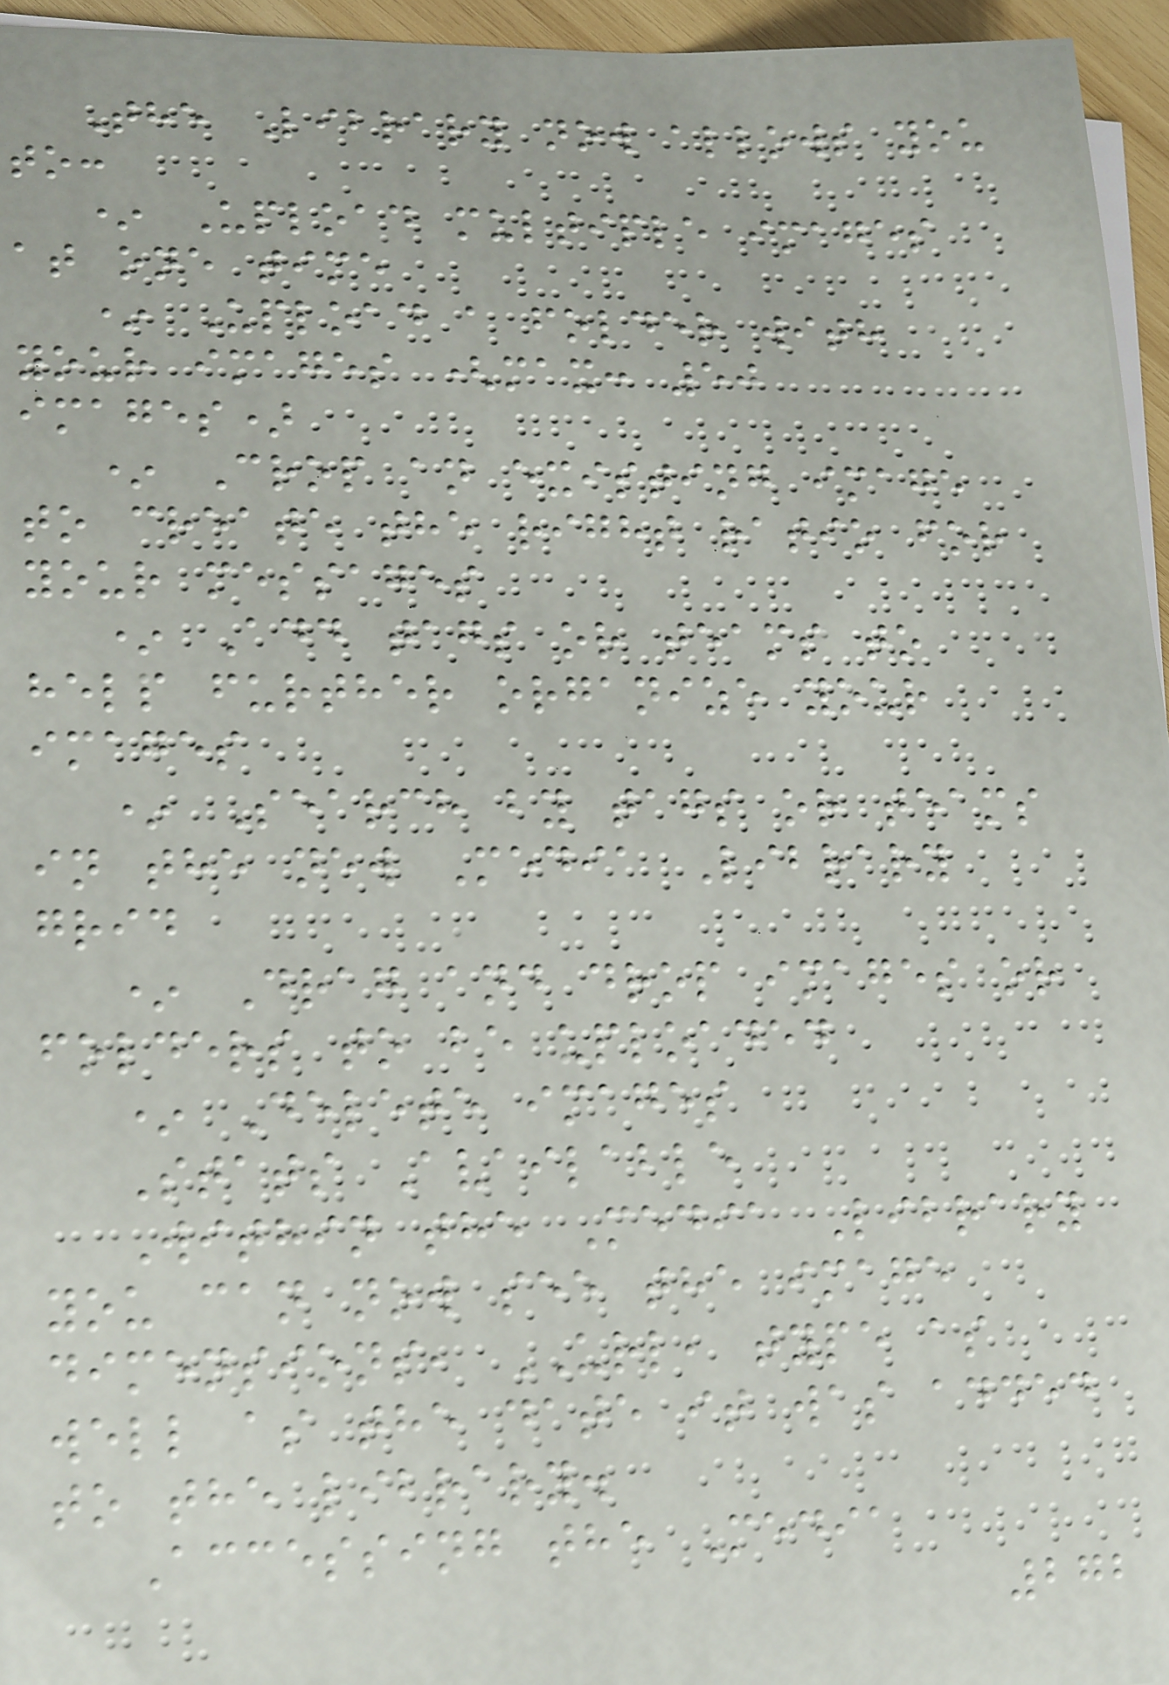The Library now allows you
to:
* Upload multiple images
at one time
* Upload a folder with
your images (max: 50
images)
* Crop an existing image
to create the right ratio for
your messages
* Add tags or teams to
help further organize your
images
* Search by tags or teams
in the new Media Library
grid
* Drag and drop images or
folders to be uploaded
* Delete images
Stats Available
Within the Media Library
you can now see the image
dimensions, URL, type as
well as the date it was added
to the library.
Accessing the Media
272
